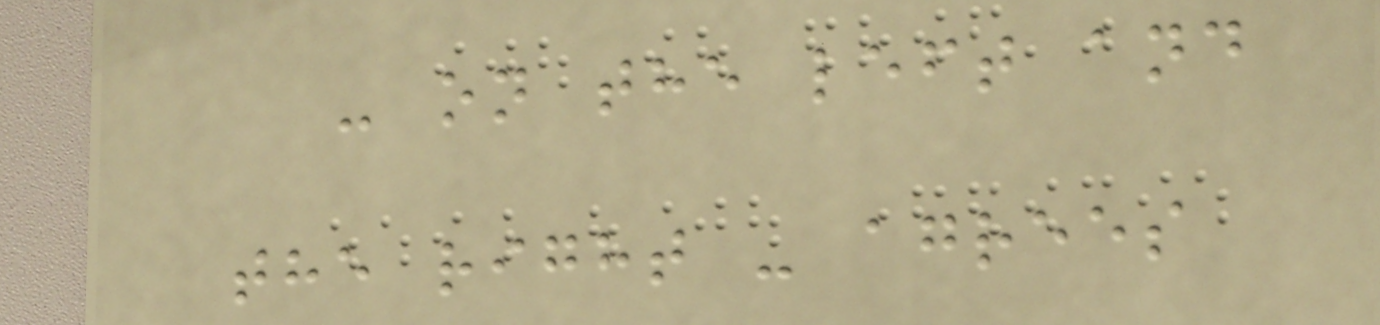- on the left and
the right - agrees
